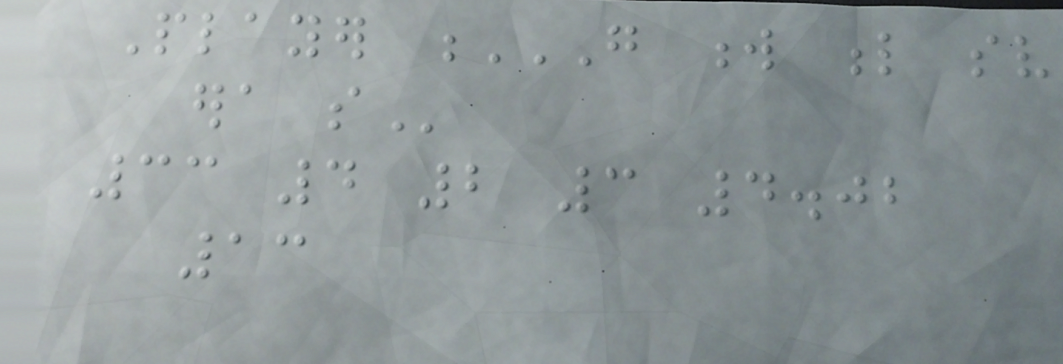Player G W L SV
ERA SO
33 4 2 3 4.02
13
